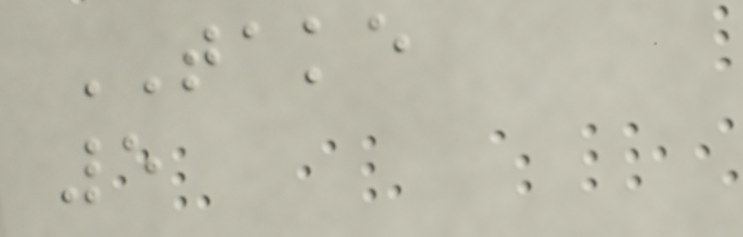TAKE
5
